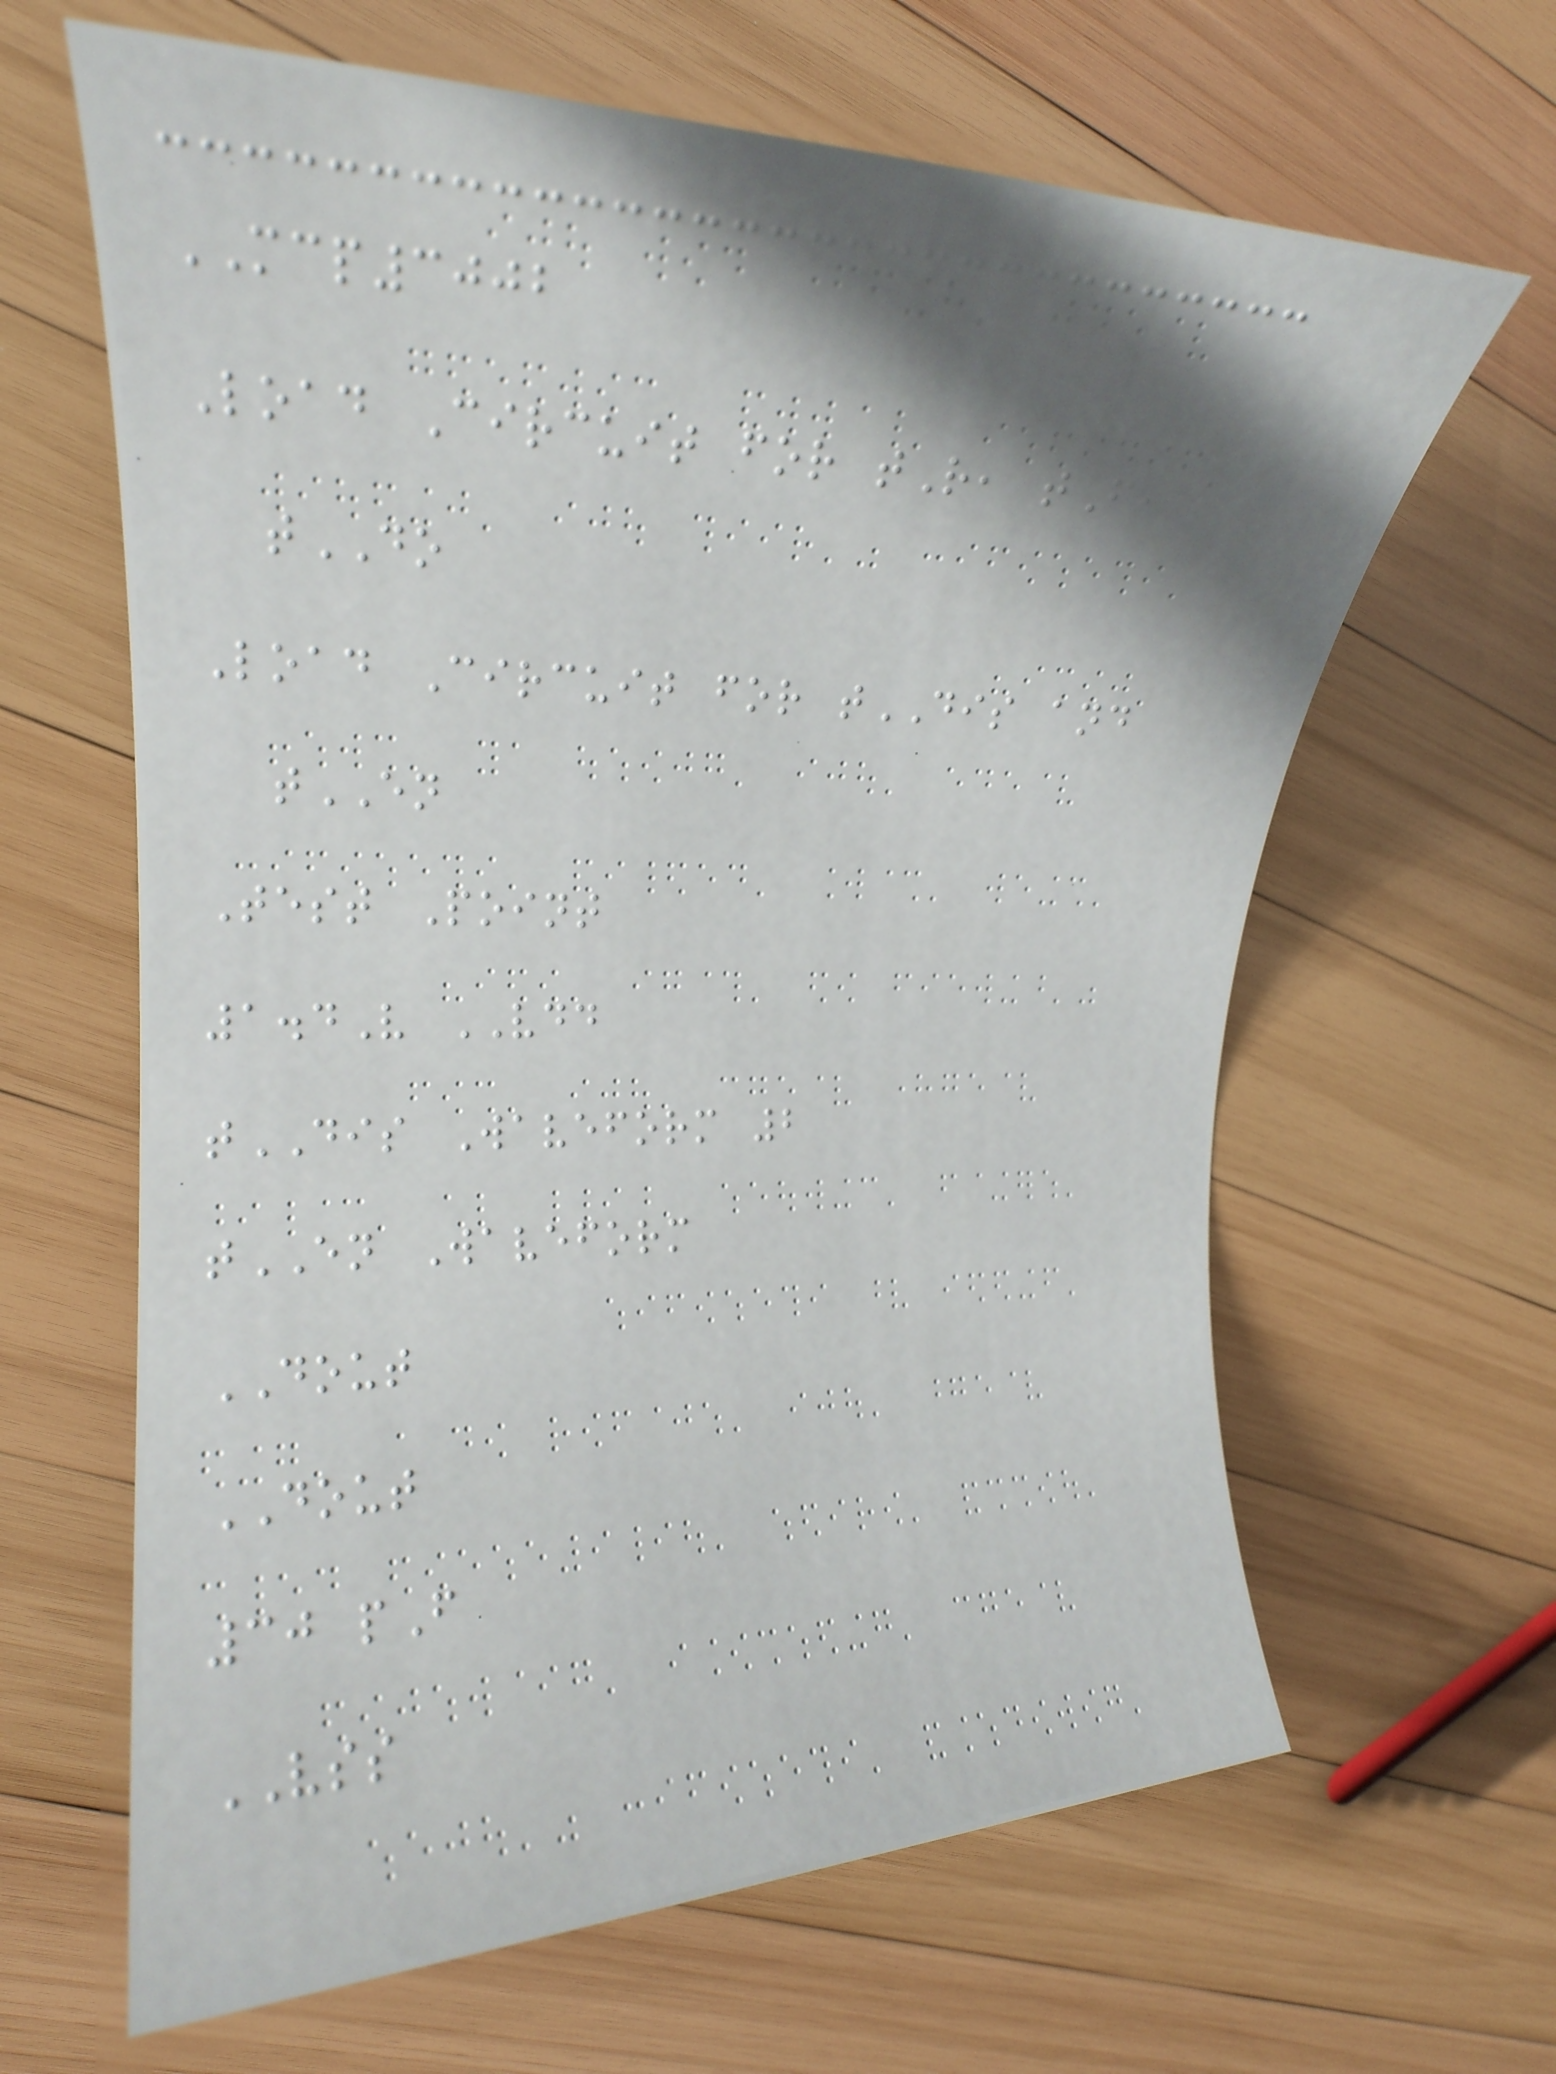MCP3002
Load Circuit for tR, tF,
tDO
Load Circuit for tDIS and
tEN
Test Point
1.4V VDD
tDIS Waveform 2
tEN Waveform
DOUT
DOUT
30 pF
VSS
